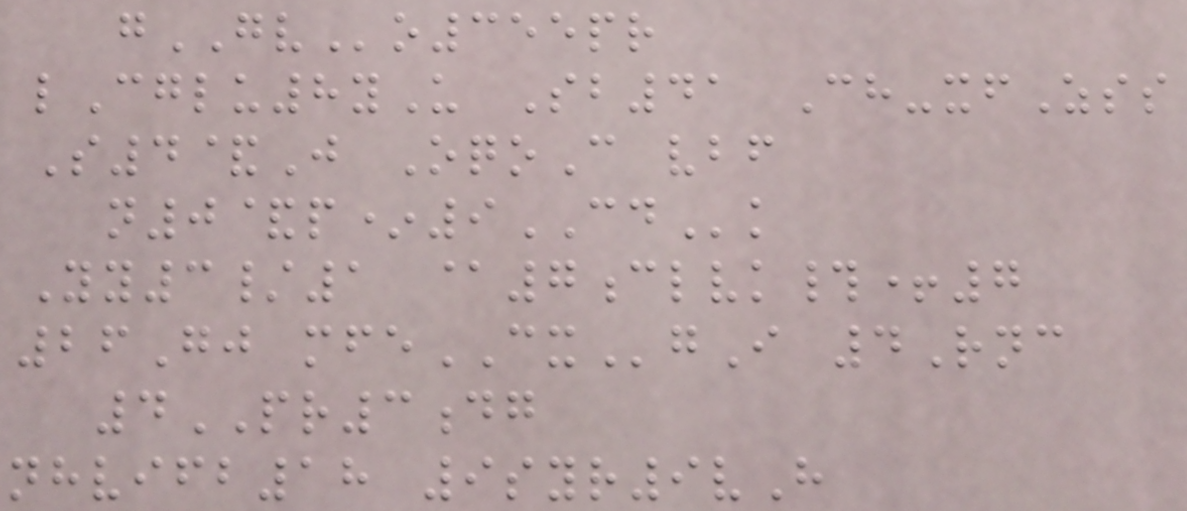gGVo355pr
lCglu8yU Sb41 Ch-xfZss
S4&J OqoC vbf
n0&p*9CDk
Yy3/1 @7clvk#+7
26Gj mfeCXgI 4Rnc
4PR3dg
nhvifb18 9syr9vH
